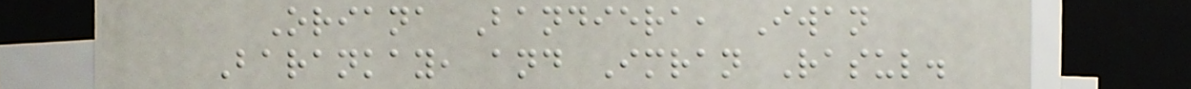Oriana Bandiera, Iwan
Barankay, and Imran Rasul.
